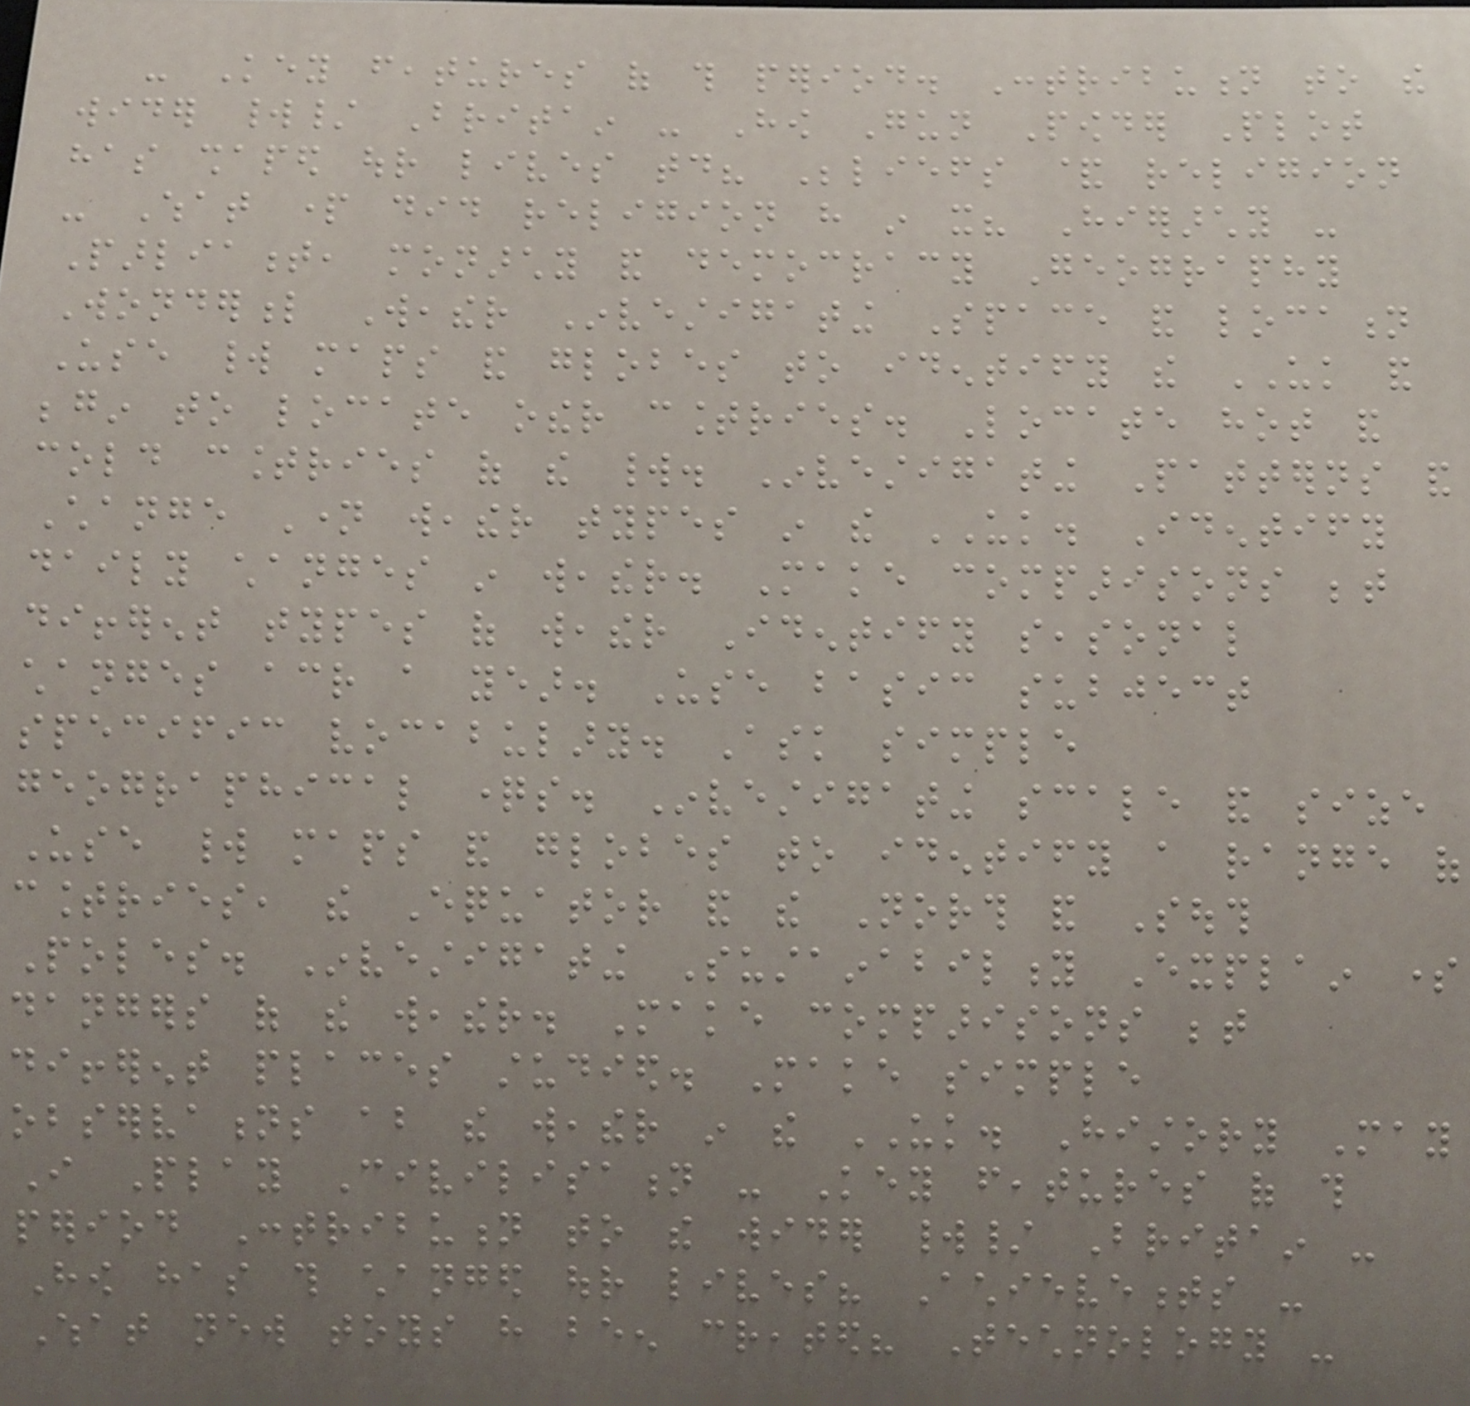- Key features of this period. Contribution to the
wider world/ Britain - How Gun Powder Plot
has shaped our lives today? Beliefs & religion
- What part did religion have in it? Hierarchy -
Parliament, monarchy and democracy Geography
Wonderful Weather Investigating Space and location
Use world maps and globes to identify the UK and
begin to locate other countries. Locate hot and
cold countries of the world. Investigating Patterns and
Change Name weather types in the UK. Identify
daily changes in weather. Make comparisons between
different types of weather Identify seasonal
changes across a year. Use basic subject
specific vocabulary. Ask simple
geographical questions. Investigating scale and size
Use world maps and globes to identify a range of
countries, the Equator and the North and South
Poles. Investigating Sustainability Explain some
dangers of the weather. Make comparisons between
different places studied. Make simple
observations about the weather in the UK. History May
I Play Civilisation - Key features of this
period Contribution to the wider world/ Britain -
How has this changed our lives? Achievements -
What new toys have been created? Technology -
